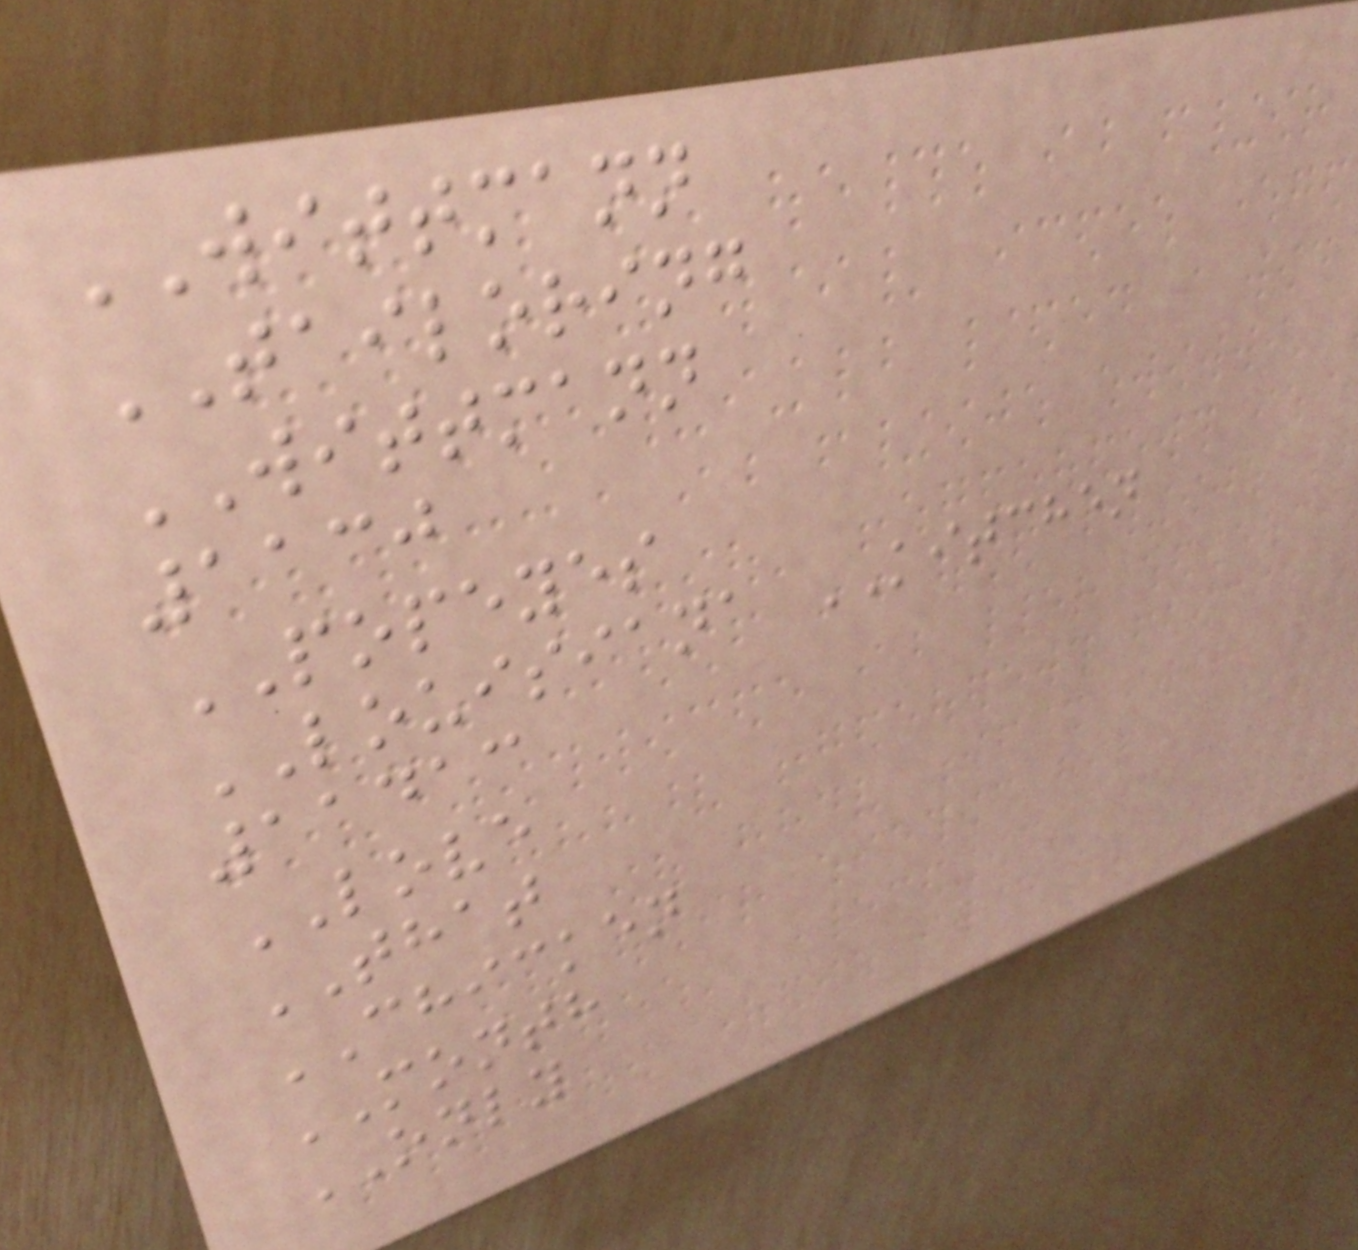WITTMANN
TAILORING
WITTMANN
1130
POPEYES
LOUISIANA KITCHEN
11413
LOVE
THAT
CHICKEN
MONTH
ONLY
